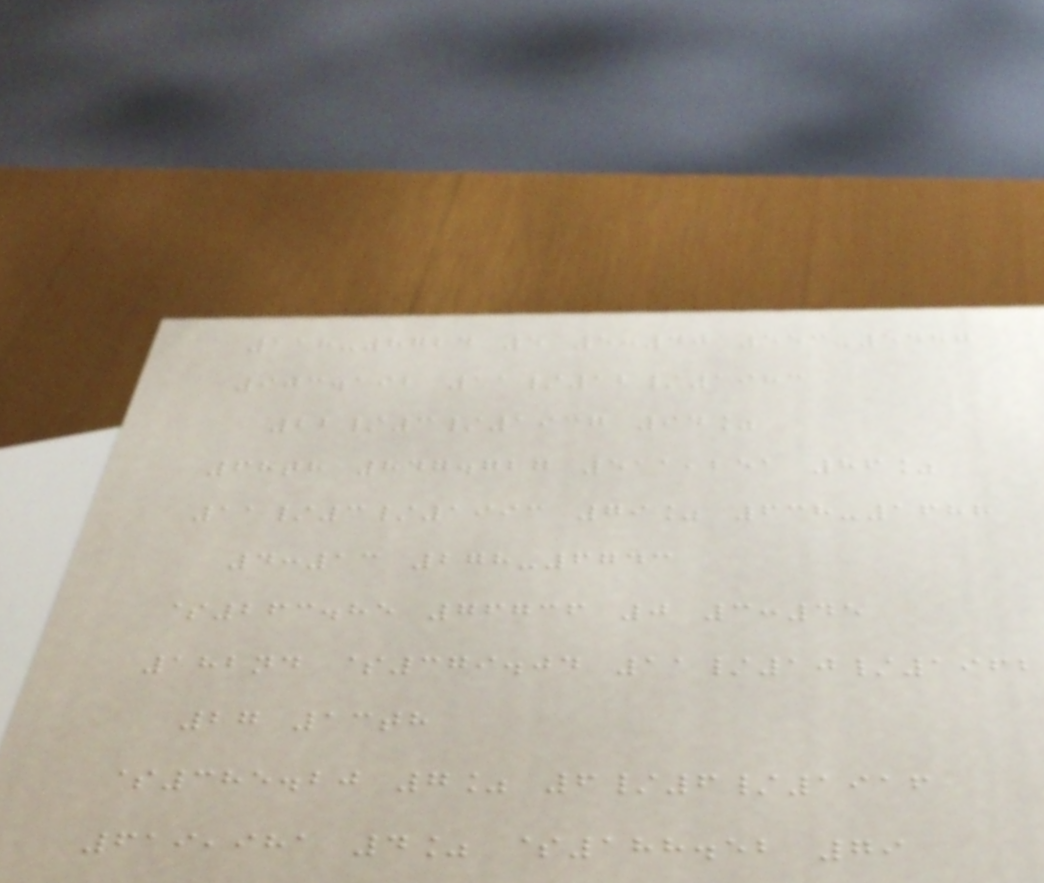118-8724 5 5:40 553-5487
903.192 11/12/1983
22/3/1937 94%
68th 847.727 511,251 86%
11/3/1993 79% 638-1688
4:13 278-6743
$263.85 76736 0 3:45
182nd $379.04 11/10/1962
27 13th
$385.20 7% 6/6/1916
619,981 4% $188.52 79
